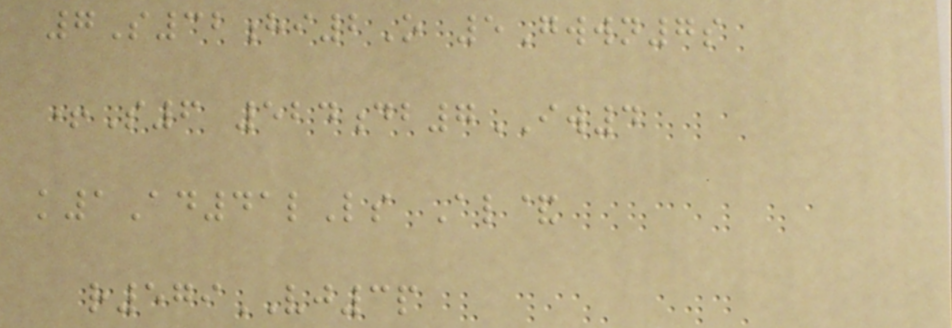7S32hi2O 5Gwwn7s
+S6 524db7IW4
k1Ad41lLs Al&
r579VJ3p
